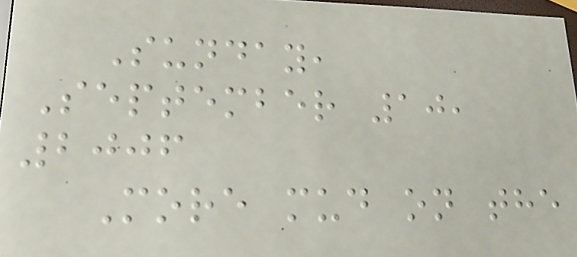Sunday,
September 10,
2006
More mud on the
